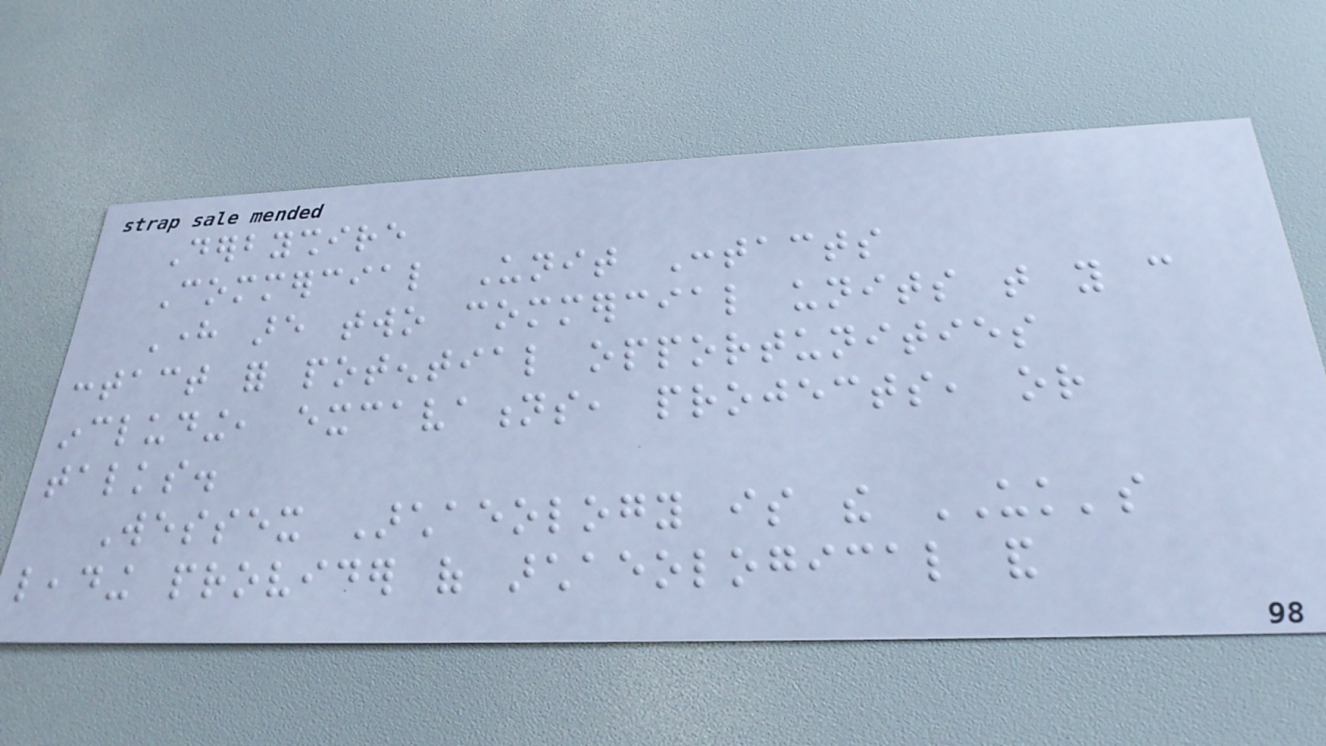Derbyshire
Commercial Unit Contacts
Here are two commercial units that you can
contact for potential opportunities
including, excavations, projects, or
talks.
Wessex Archaeology is the UK's
leading provider of archaeological and
